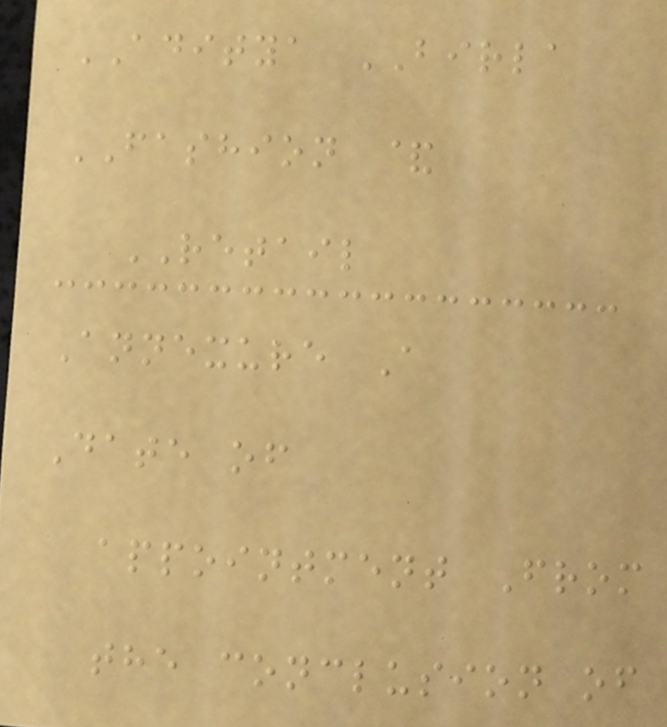ADITYA BIRLA
FASHION &
RETAIL
Annexure A
Date of
appointment From
the conclusion of
